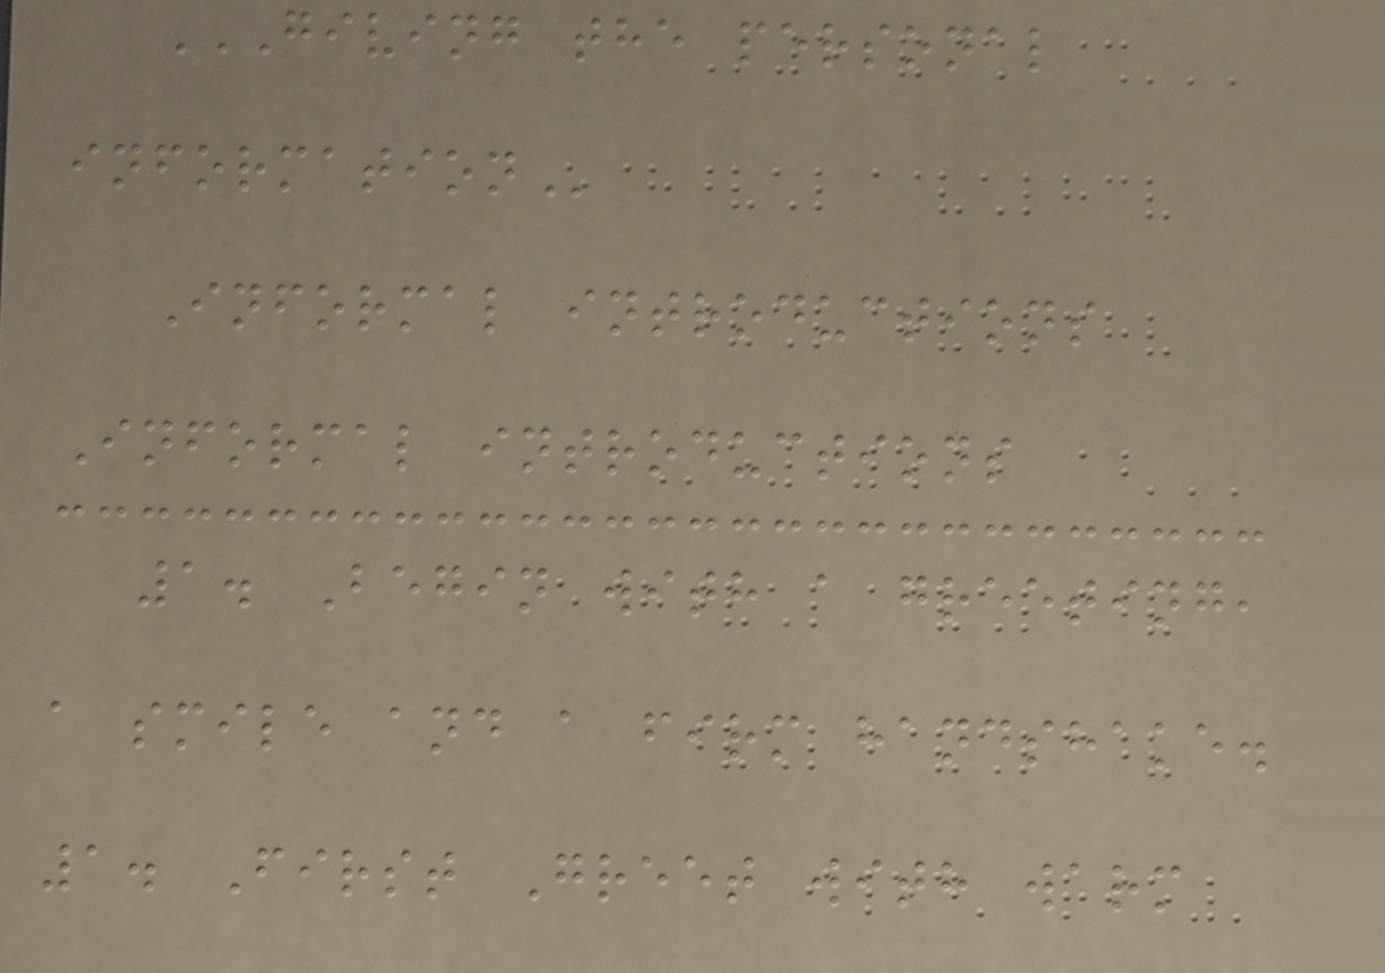GIVING THE PERSONAL
INFORMATION
Informal introductions
Informal introductions
1. Begin with a greeting,
a smile and a firm handshake.
1. First Greet with warm
